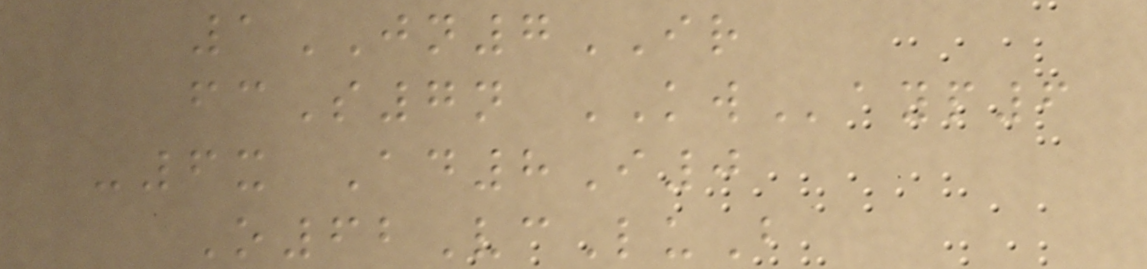1JN7IR
fcS7n KWayp6
-6x Ad8I0
O62VcLuB
